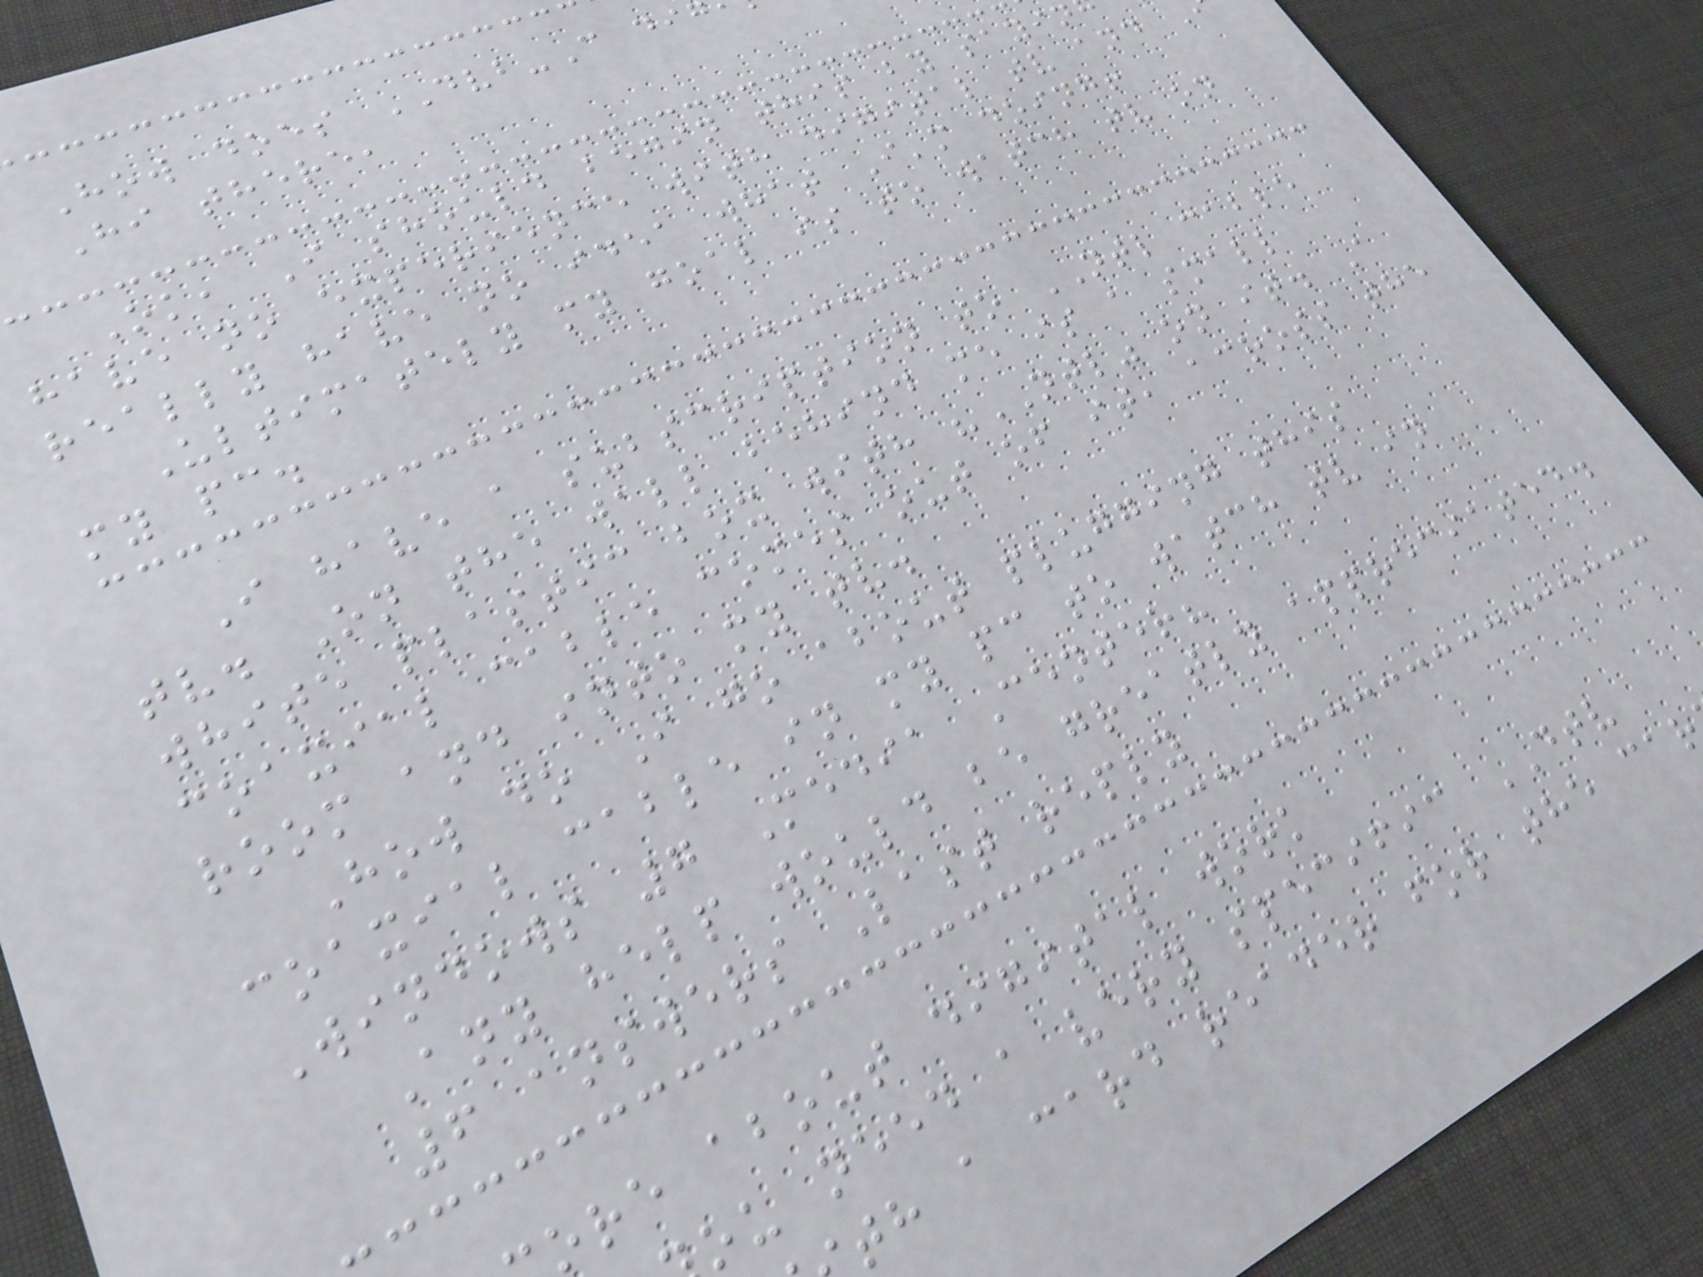How does DVB-C di
Hi there,
Ok, I should begin this by sayin
have no experience with digital tv and
really have no idea what I'm doing!
Ultimately my goal is to watch tv on
my pc.
I have a subscription to NTL cable
tv. On the wall behind me is a small
white plastic box with "NTL" on it. A
coaxial cable comes out of it, across the
room and into my tv.
How do I go about plugging this
coaxial cable in my pc to watch tv in
Windows 7 Media Center?
Any help would be greatly appreciated.
6 answers Last reply
ore about digital work
ou need a very specific DTV
th a card reader for the ca
